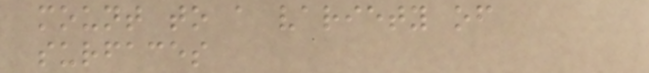mount to a variety of
surfaces
